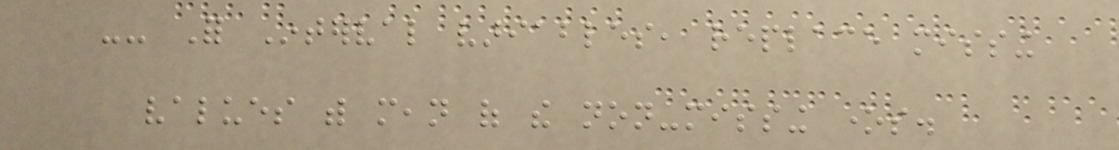-- For Interval variables, replace missing
values with mean of the non-missing ones.
